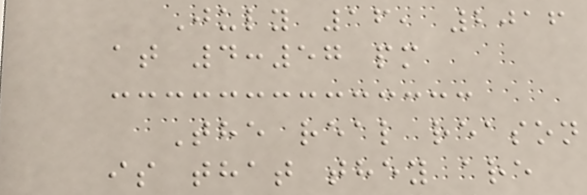July 16, 2016
at 4:57 pm
The real reason
is that they are
